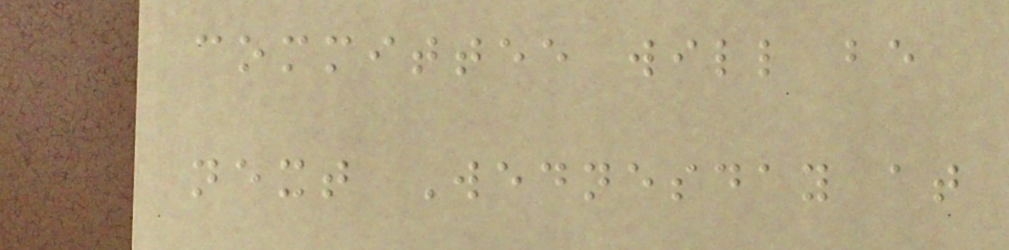committee will be
next Wednesday at
